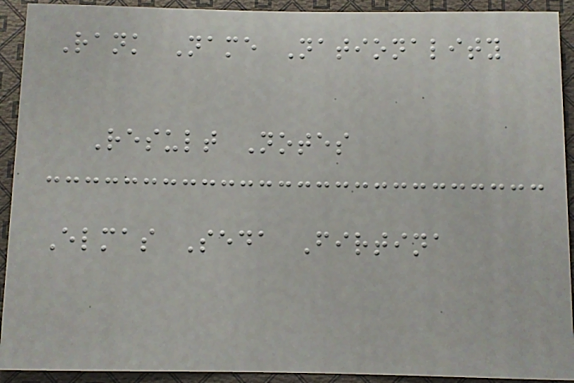Rank Name Nationality
Result Notes
Elmas Seda Firtina
